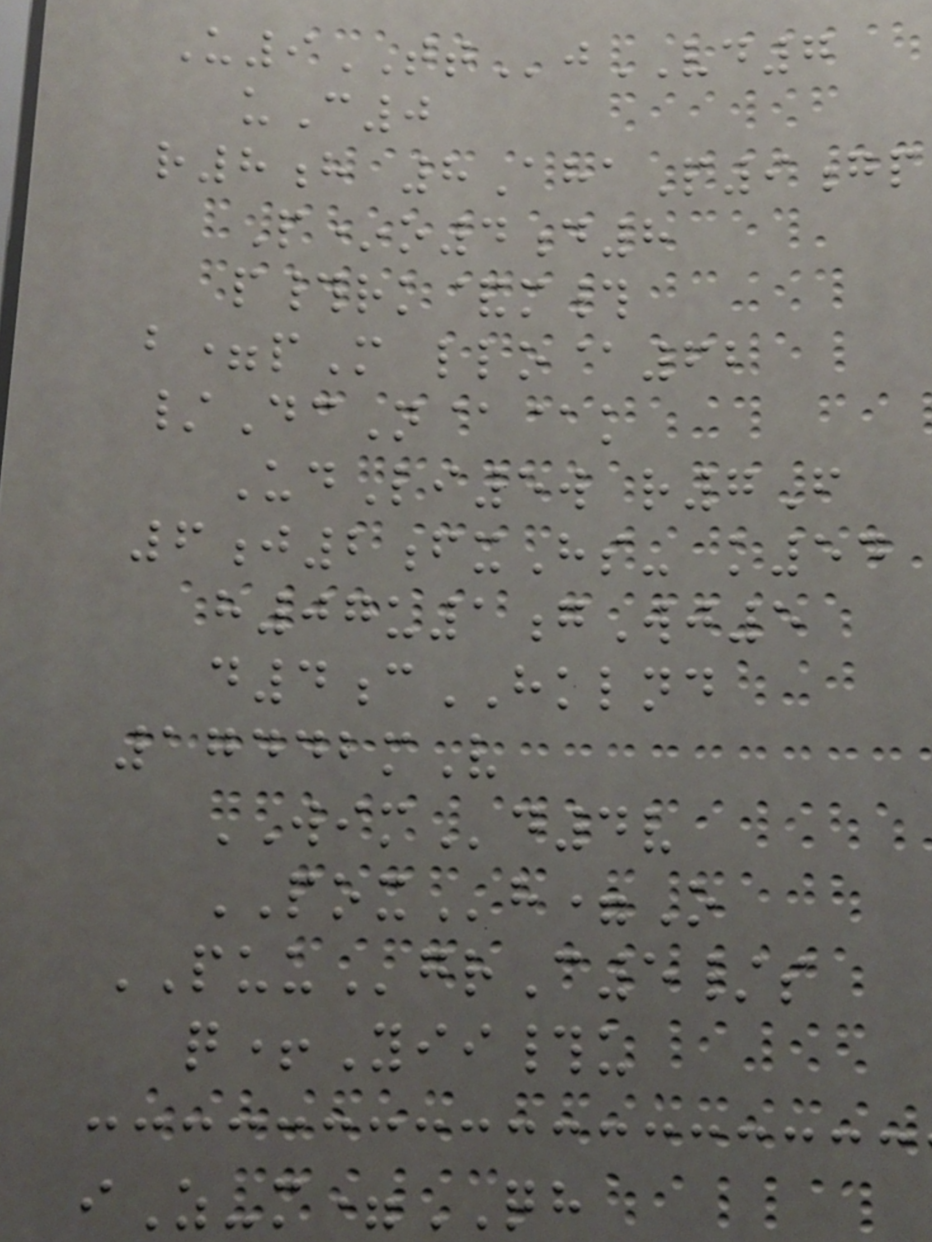U9TTjVD7
uC0
r8h 8AhaP9gp
P*o4d8
p#rk&m#
b=pM llo@62
/DcN@@k
UdLi5w r7F
6j2fxHs- k54
h07u1gWj5
d4cHKLND
17442mV
WIMd4v
POXh=O
PUUgrC5/s
q+Yii#u
iZ-m=QH
